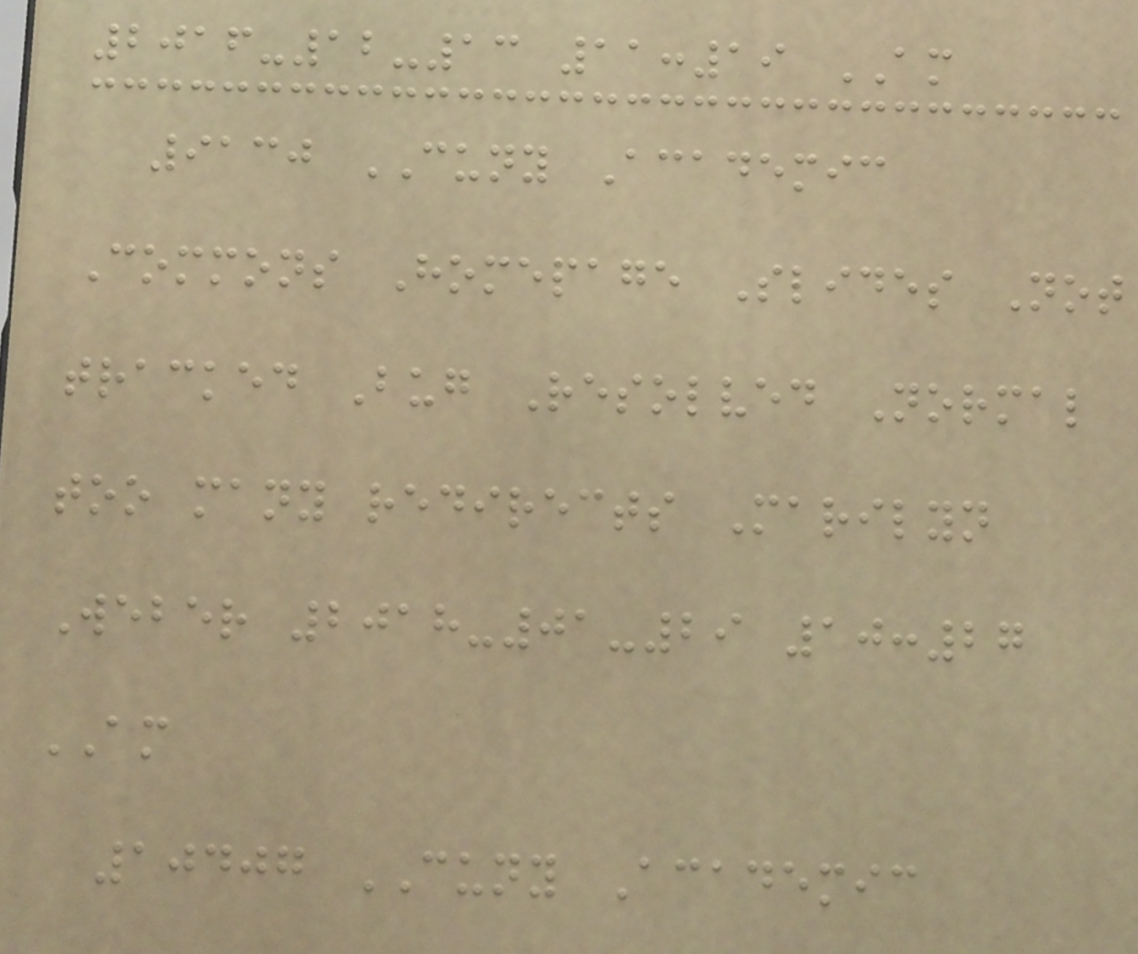2016-12-13 11:19 AM
9130 CUNY Academic
Commons Homepage Slides Not
tracked Bug Resolved Normal
too many redirects Marilyn
Weber 2018-01-29 10:27
AM
10407 CUNY Academic
